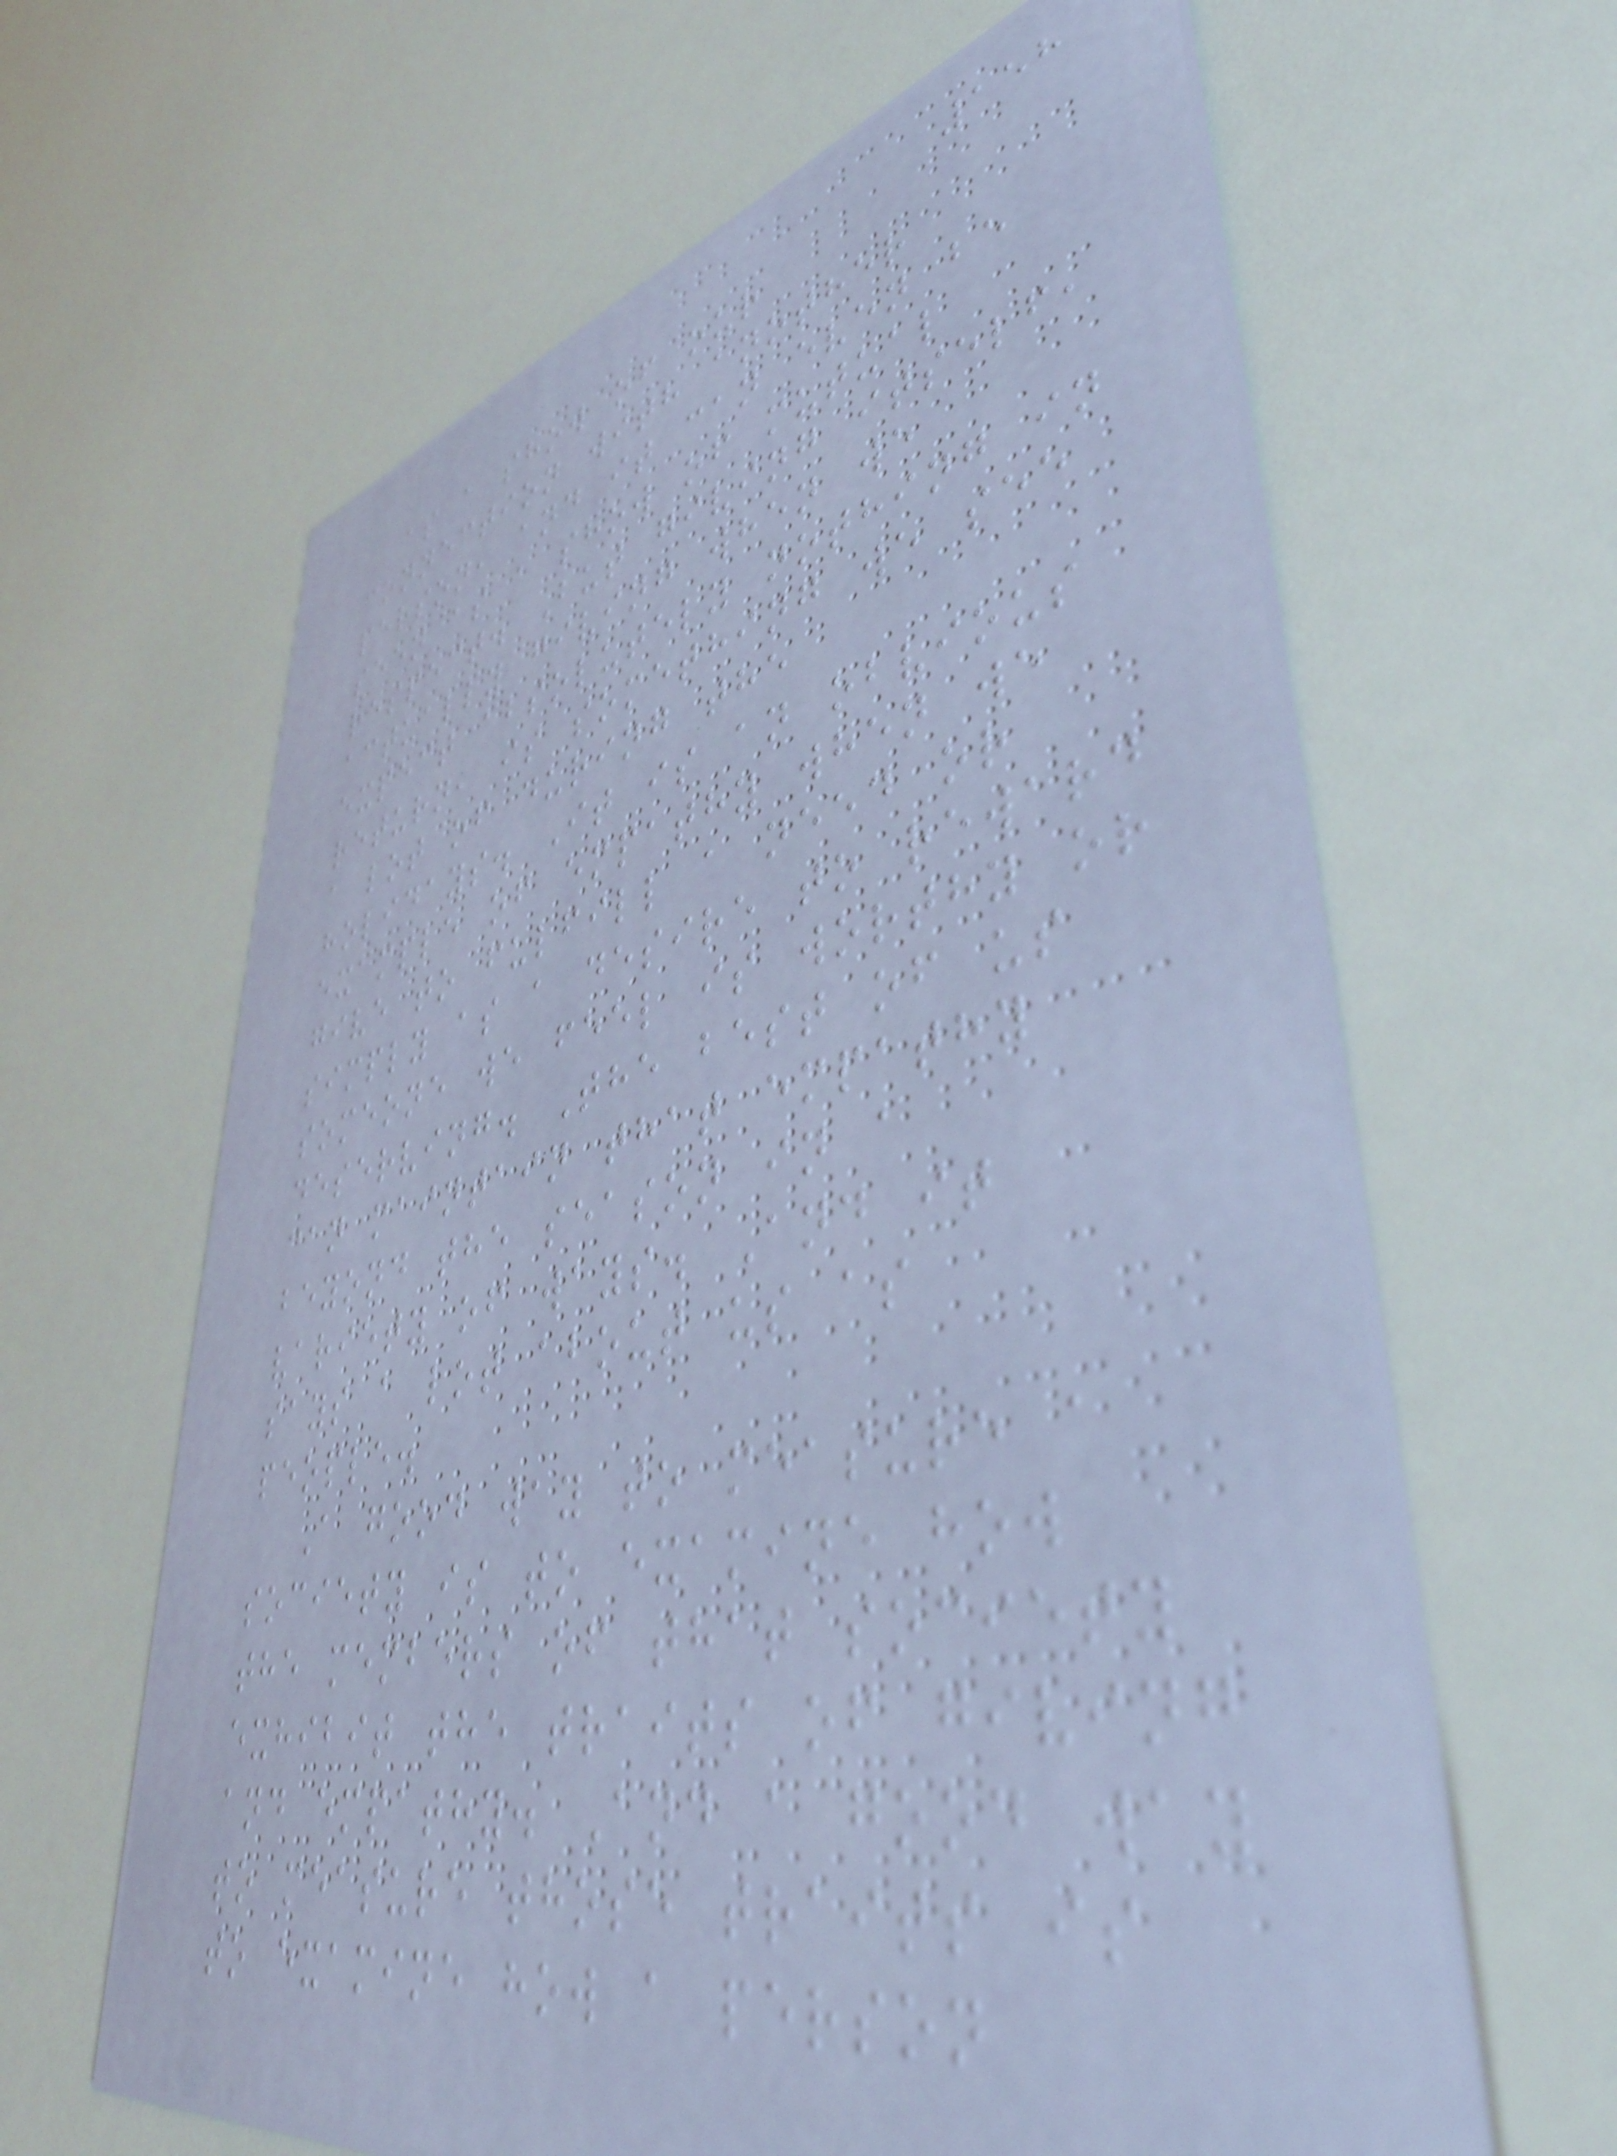158
as a show of our
connection with another
person, and it can even be
seen as a show of mutual
respect. But giving itself,
actually giving when we
expect absolutely nothing in
return, is something we see
a lot of during the
holidays. It is an obvious
example of empathy when we
give to fulfill a need or
simply as a desire to reward
someone we feel is worthy or
deserving. The best of us
can maintain that empathy
beyond the season in a
variety of ways. And it
says a lot about us as
people.
A good way to measure a
society is to examine how
the members of that society
exhibit the traits of giving
and empathy. And a good way
to measure those traits is
to examine how a person
